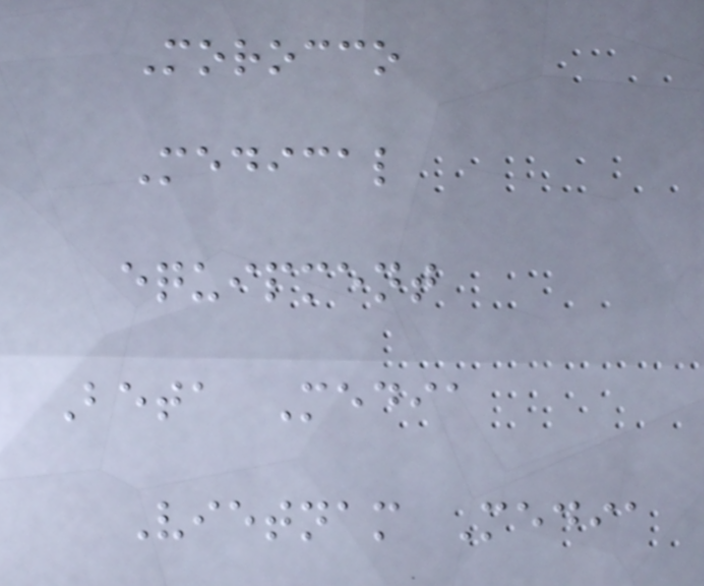Morocco
Medical
equipment
Beta Media
Vietnam Media
